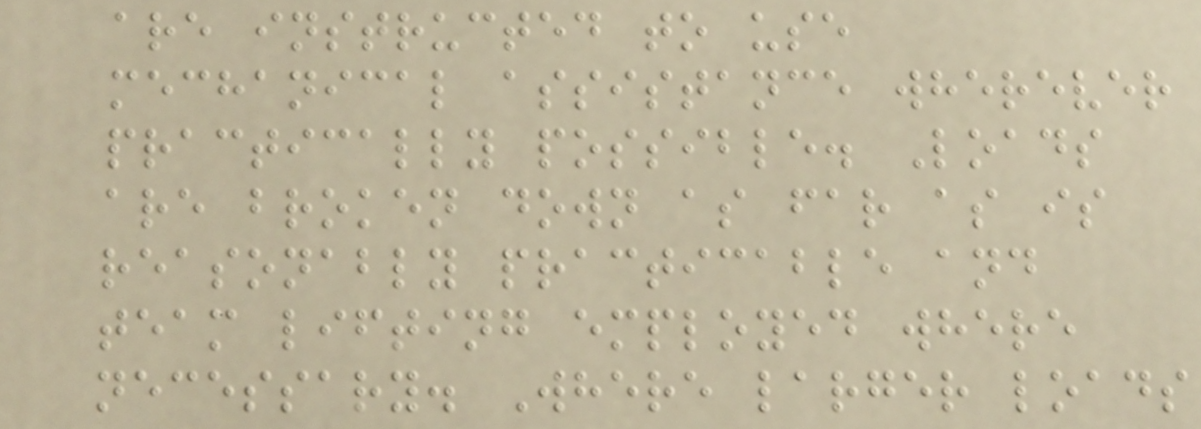are instructed to use
mechanical assistance wherever
practically possible. Loads
are broken down as far as is
reasonably practicable and
team lifting employed where
necessary. Where larger loads
